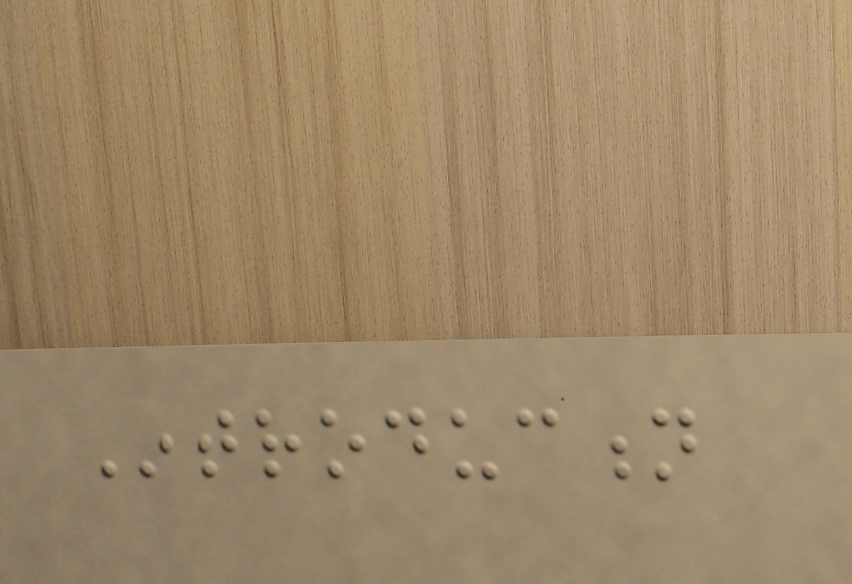Introduction
